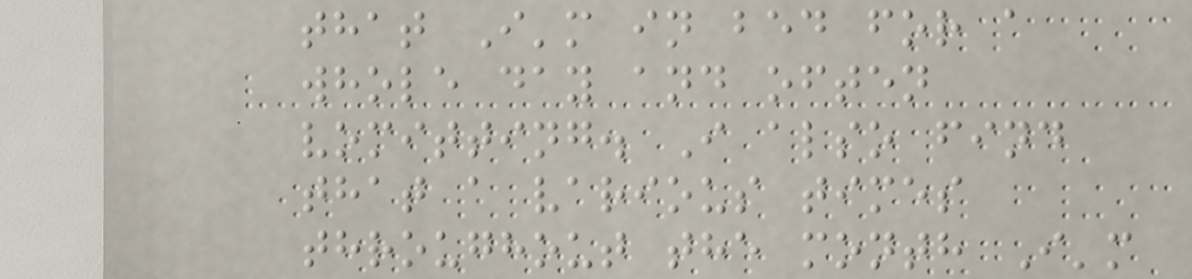that I'm in bed for a
whole day and often
vomitting. I also find
that a various times
throughout the month I'm
